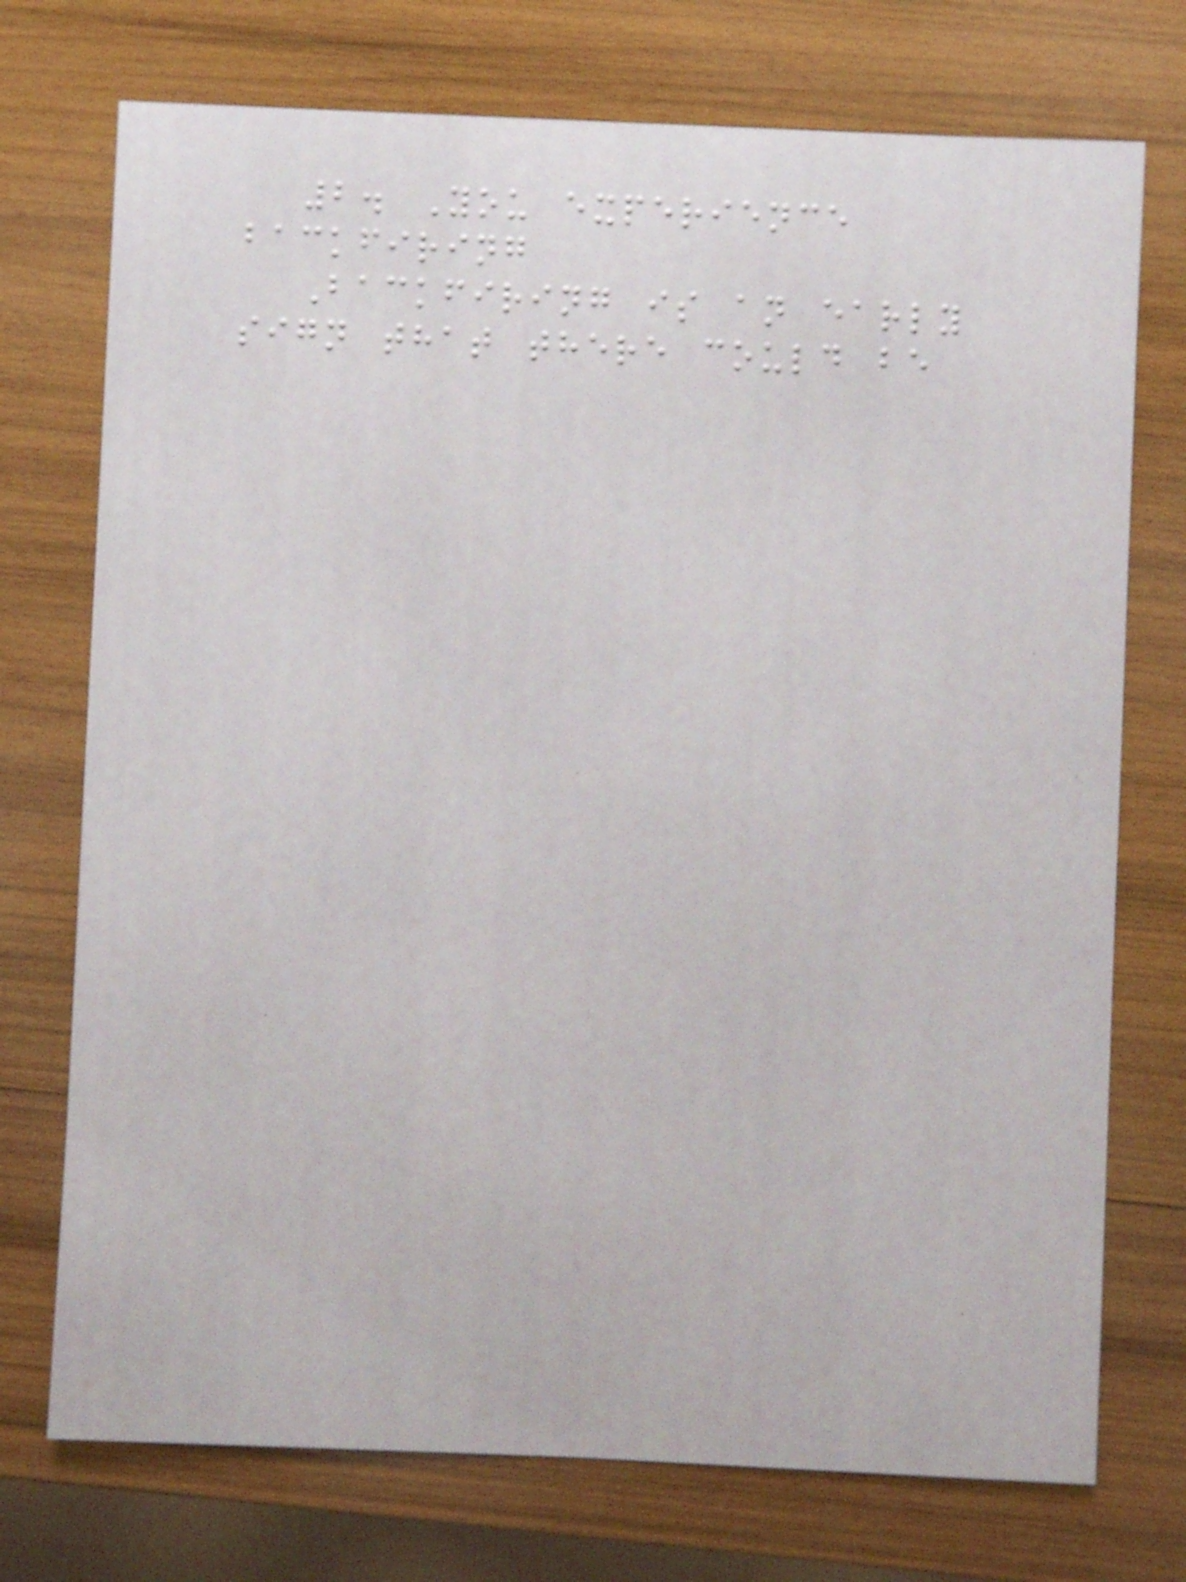2. You experience
backfiring
Backfiring is an early
sign that there could be
